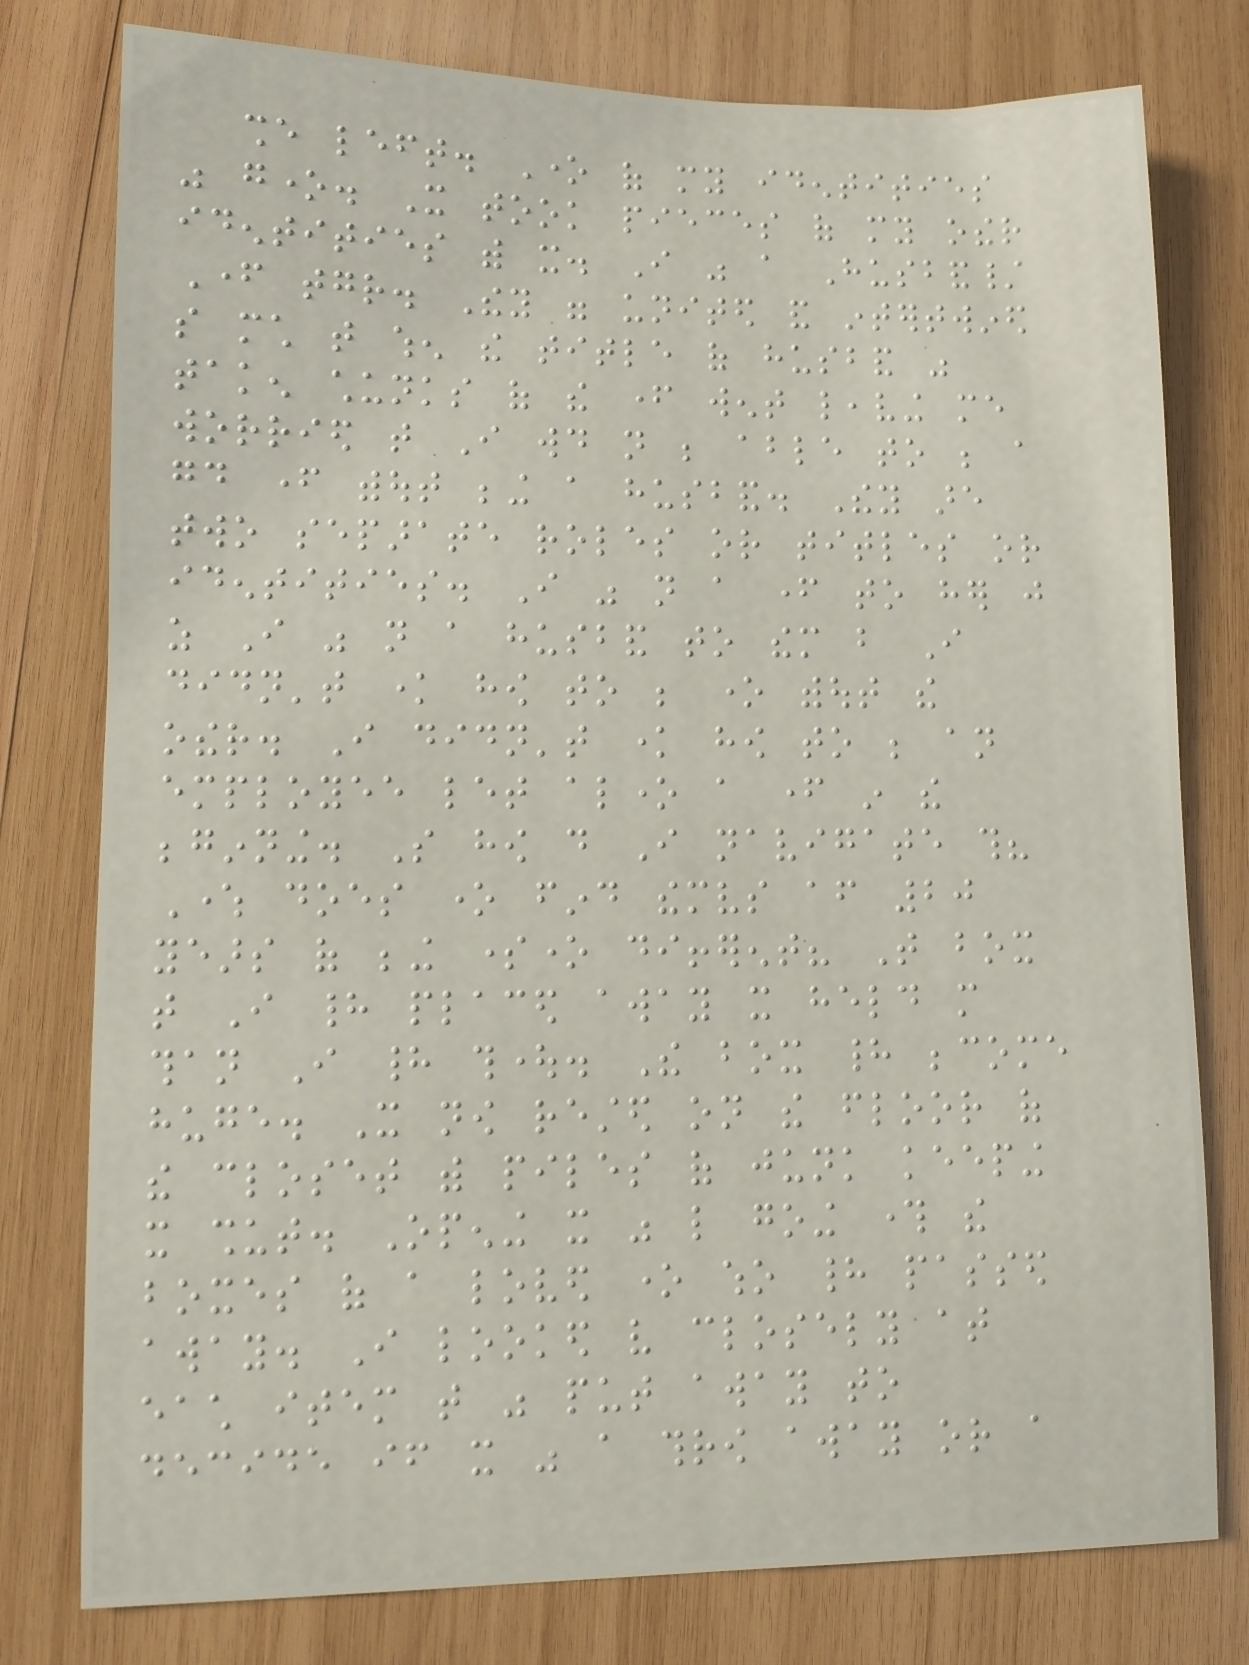she left. One of my identities
was gone. It took pieces of my other
identities with it. I was a Husband/
Father together. They were united and intertwined
so much that when the title of husband was
taken chunks of the father went leaving me
worried that I would not be able to be a
good father without being a husband. They are
two separate roles or titles or
identities. I was not a father to her just
as I was not a husband to them but I
didn't know how to be one without the
other. I didn't know how to be an
employee let alone a father in the
beginning. So how do I navigate this?
Where does one find themselves after 20
years of being someone different? That box
that I had placed away it held more
than I had thought. The box had become
huge. It now rested on the floor of
the closet with piles of junk keeping
it shut. Opening it was like going through the
boxes of a loved one who had passed
away. I looked very closely at
each item that was put away to
decide if it was a throw away or a
